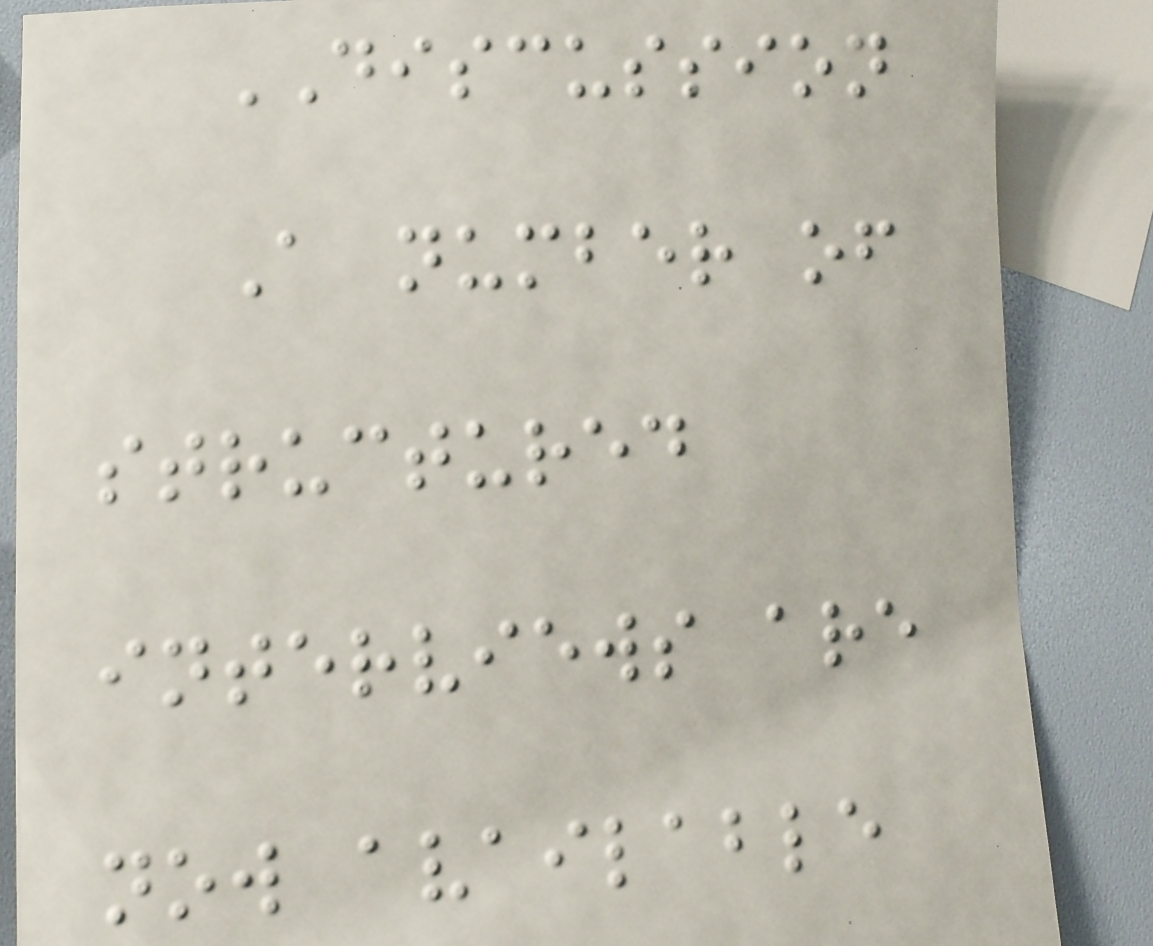DISCUSSION
A number of
structured
interviews are
now available
